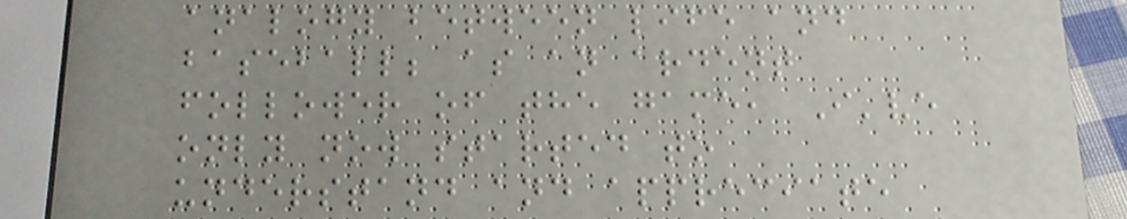analogy between life and
baseball; as an ardent
follower of the game, I've
only now started to
understand and appreciate
